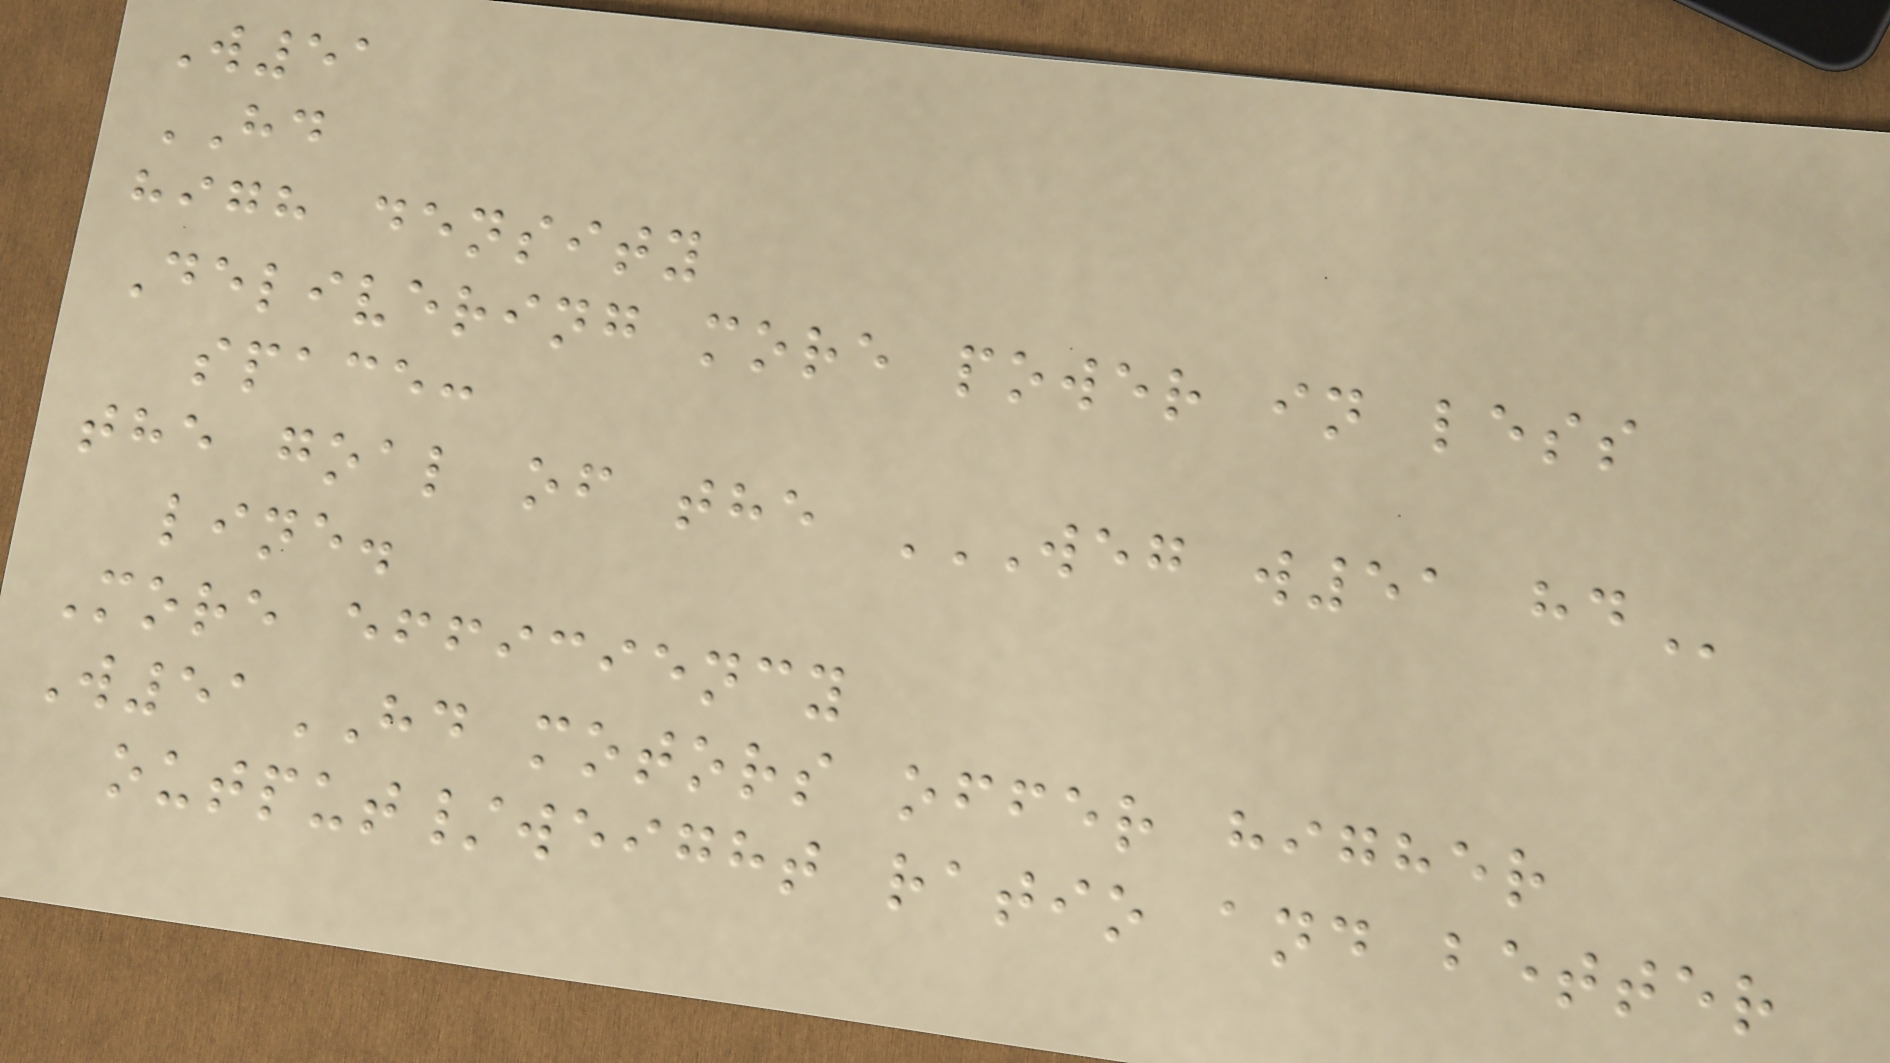W51
HD
high density
Delivering more power in less
space:
the goal of the WEG W51 HD
line.
More efficiency
W51HD motors offer higher
output/weight ratio and better
